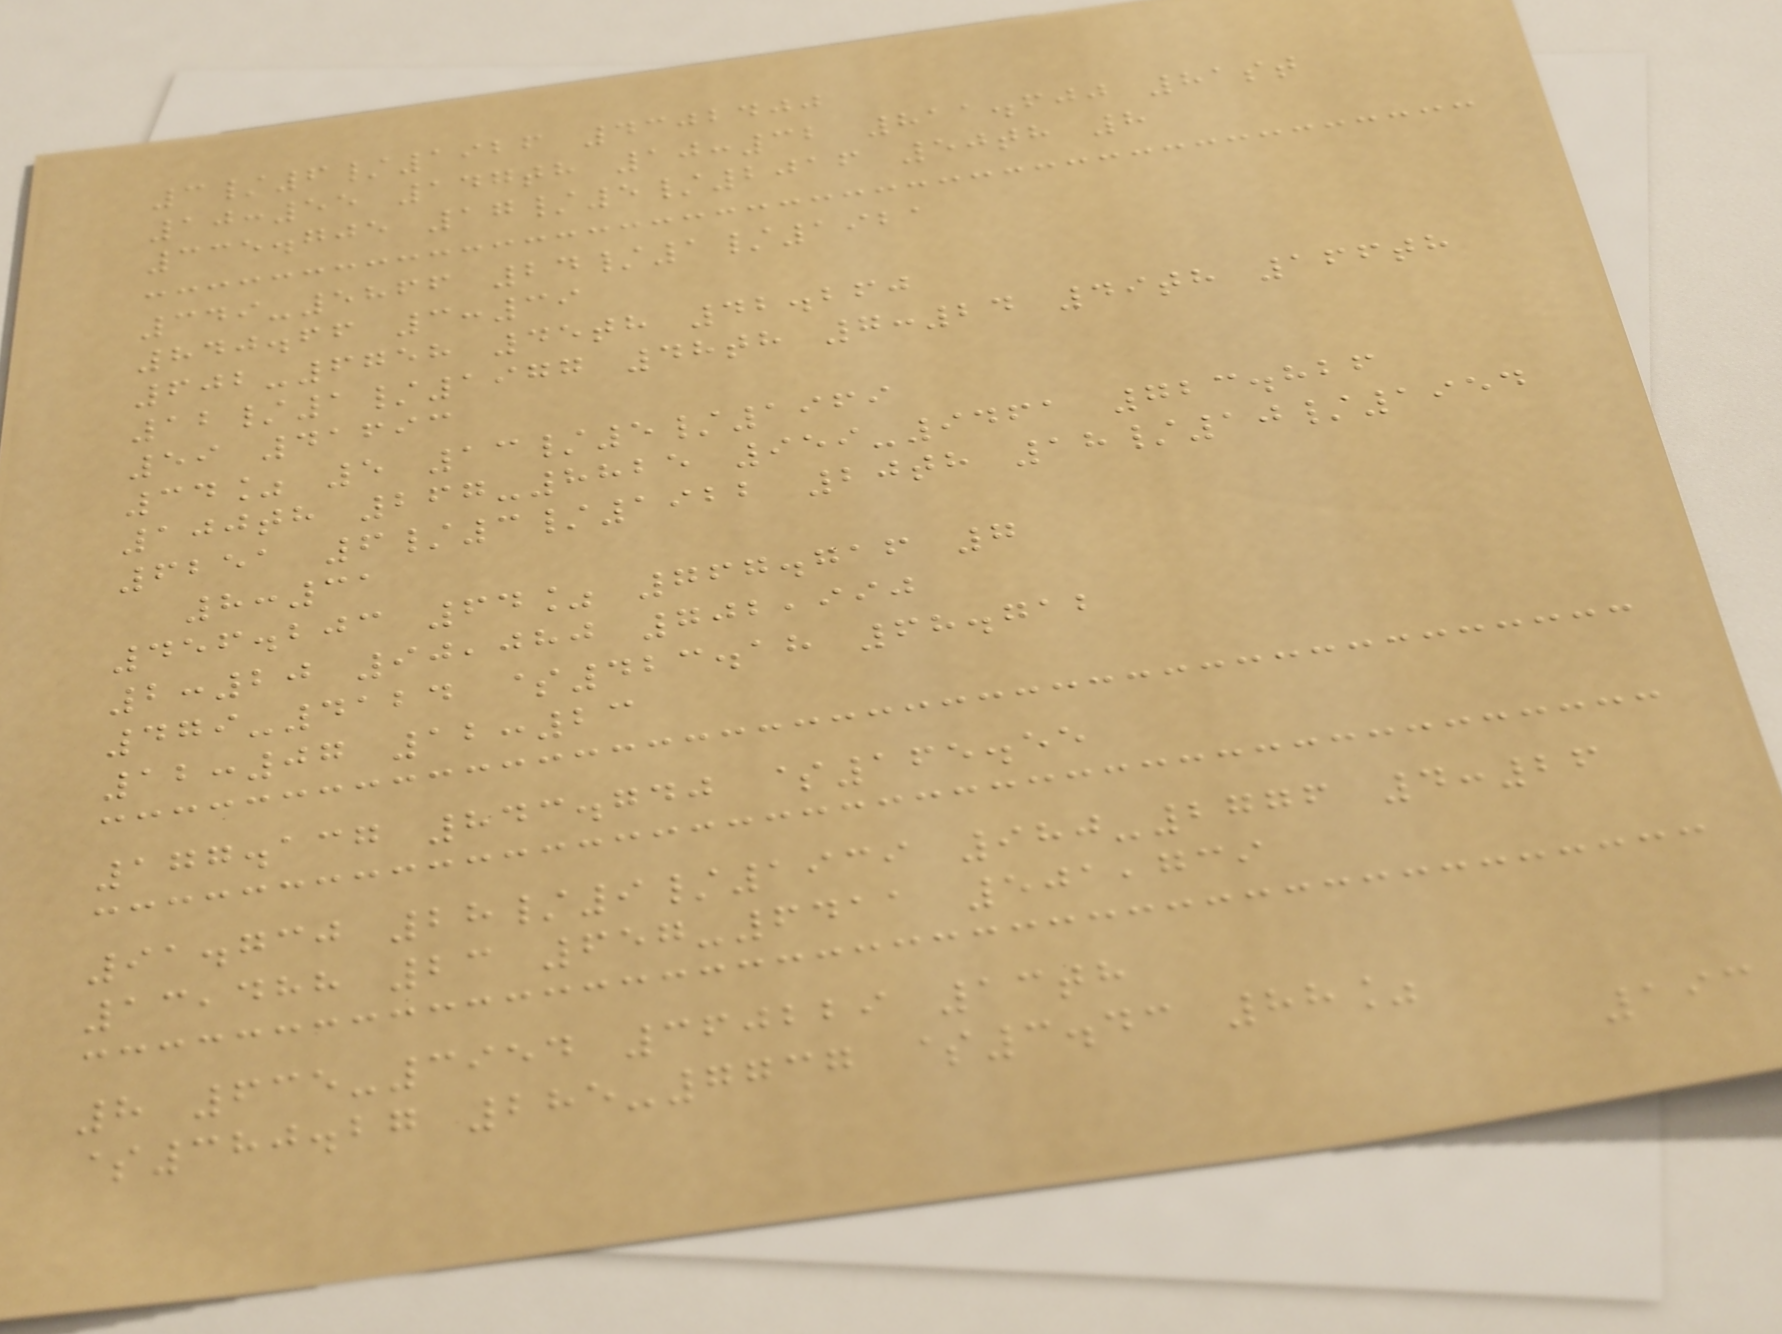3/6/1926 4302400
10:55 147th 10:32 811.600 81st
335.705 17/5/2016 50th 8
349-5866 24/1/1921
840.66 3:39
602-6758 45th 42.260
12/1/1977 48th 7:24 49th 166th
59 41693
34% 5 13/5/1969
100th 267-8825 959-9461 723.826
6251 6/3/1922 20th 18/10/1954
8:31
456.203 64% 767.716 7
2:20 90,080 702,990
479-4124 $423.18 68.712
12:07 12:23
177.137 843.740 $165.55
91.730 28/9/1939 980-2776 4:26
13,488 23 657-6411 501,739
8 635-3954 360229 13th
$380.27 285-7737 $3.43 88%
193
